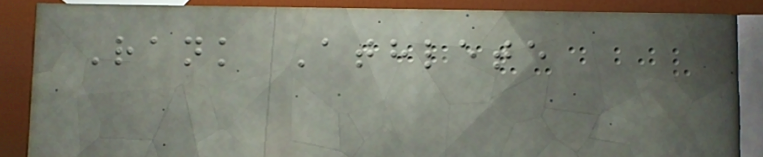Rank Athlete
